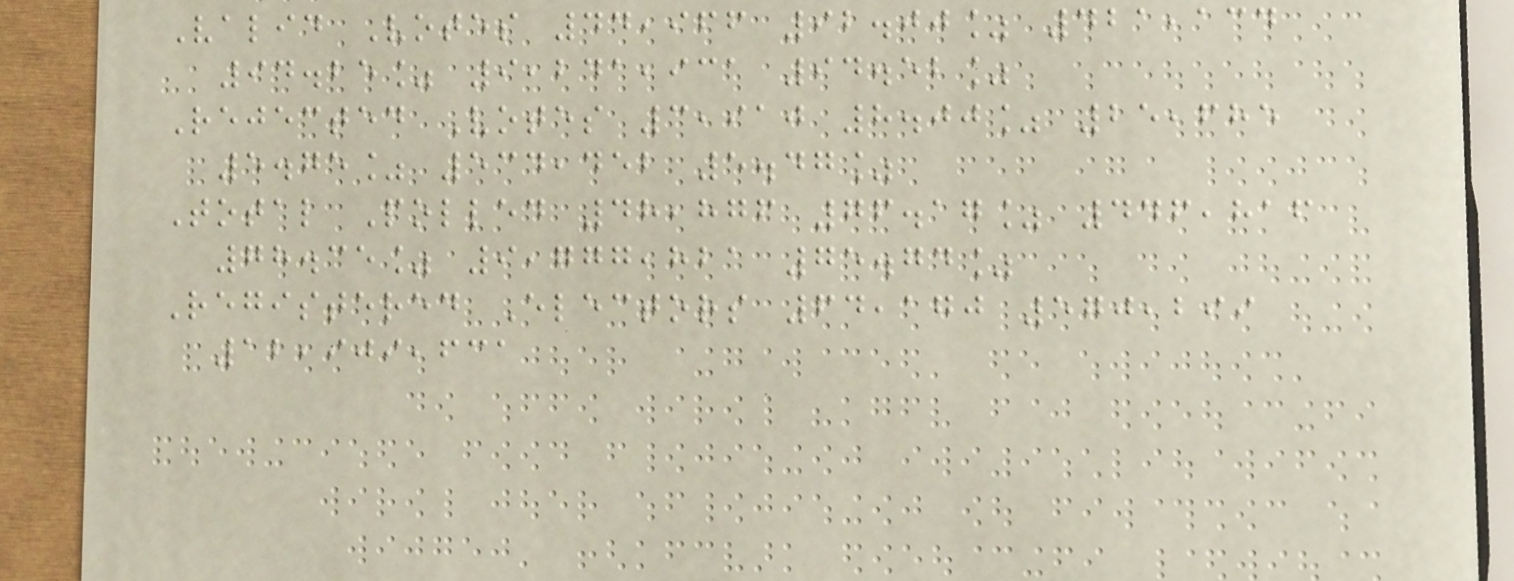Valid Votes 44,966 92.00% 421,134
94.25% 9,241,931 94.52%
Rejected Votes 3,910 8.00% 25,685
5.75% 534,452 5.47%
Total Polled 48,876 76.17% 446,816
78.35% 9,777,821 75.74%
Registered Electors 64,170 570,299
12,909,631
